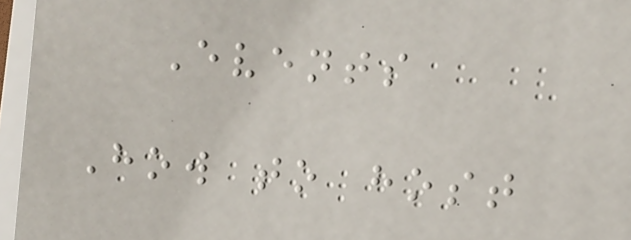Events
How to host
